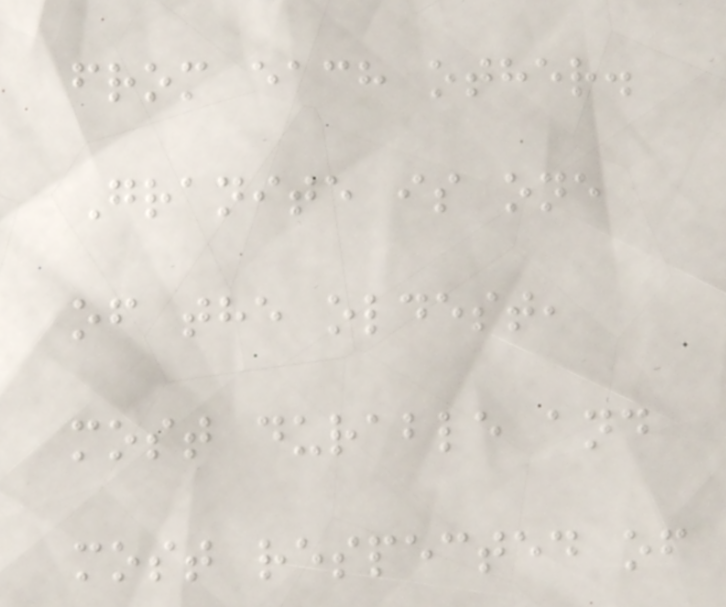from each other.
Granite is one
of the oldest,
most durable and
most respected of
